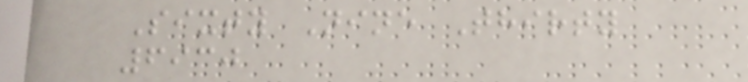Sixty Nine Thirty
6930
